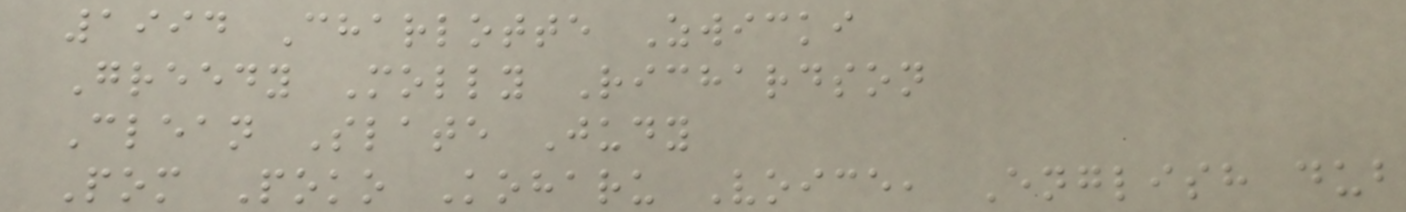1994 Charlotte Zwicki
Greedy Molly Richardson
Clean Slate Judy
Pom Poko Koharu Voice, English dub
